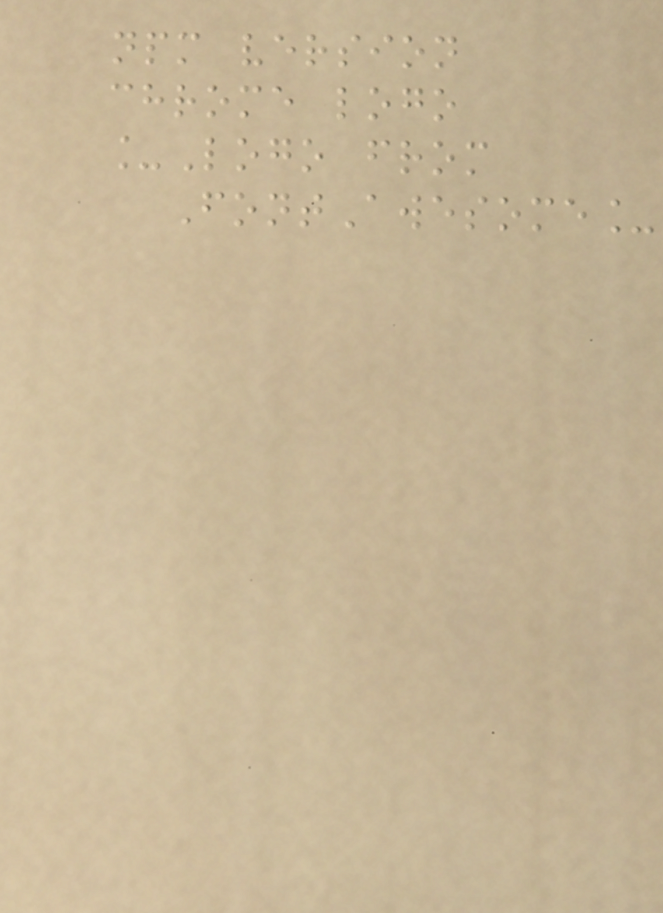npm version
chrome logo
_Logo from
FontAwesome_
